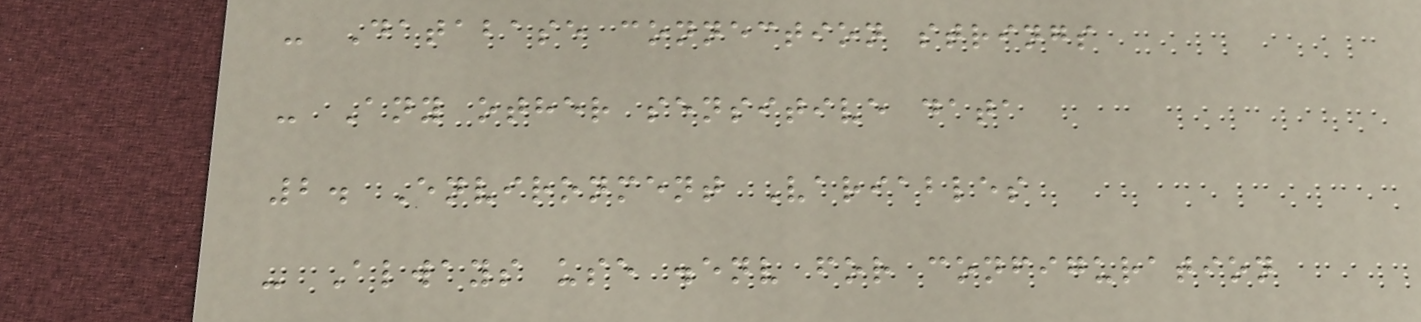- Database connection strings
- Any other sensitive data
2. Environment Variables
- Always use .env for configuration
